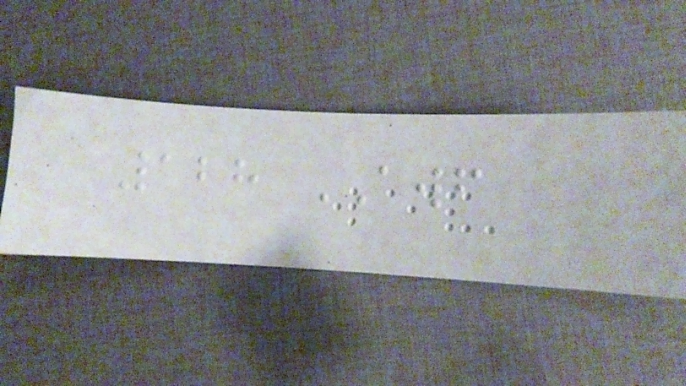128 AWF
